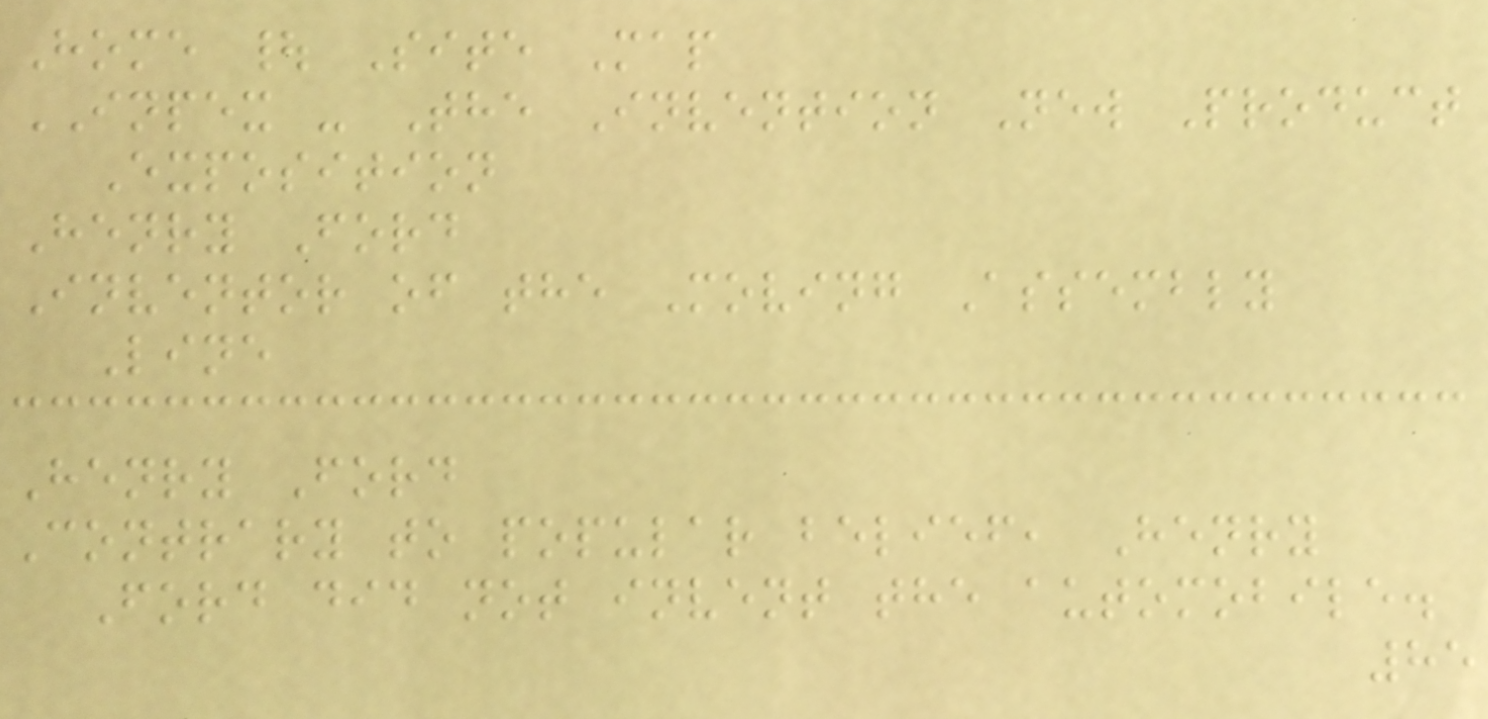Home | Site Map
INPEX - The Invention New Product
Exposition
Henry Ford
Inventor of the Moving Assembly
Line
Henry Ford
Contrary to popular belief, Henry
Ford did not invent the automobile.
85
